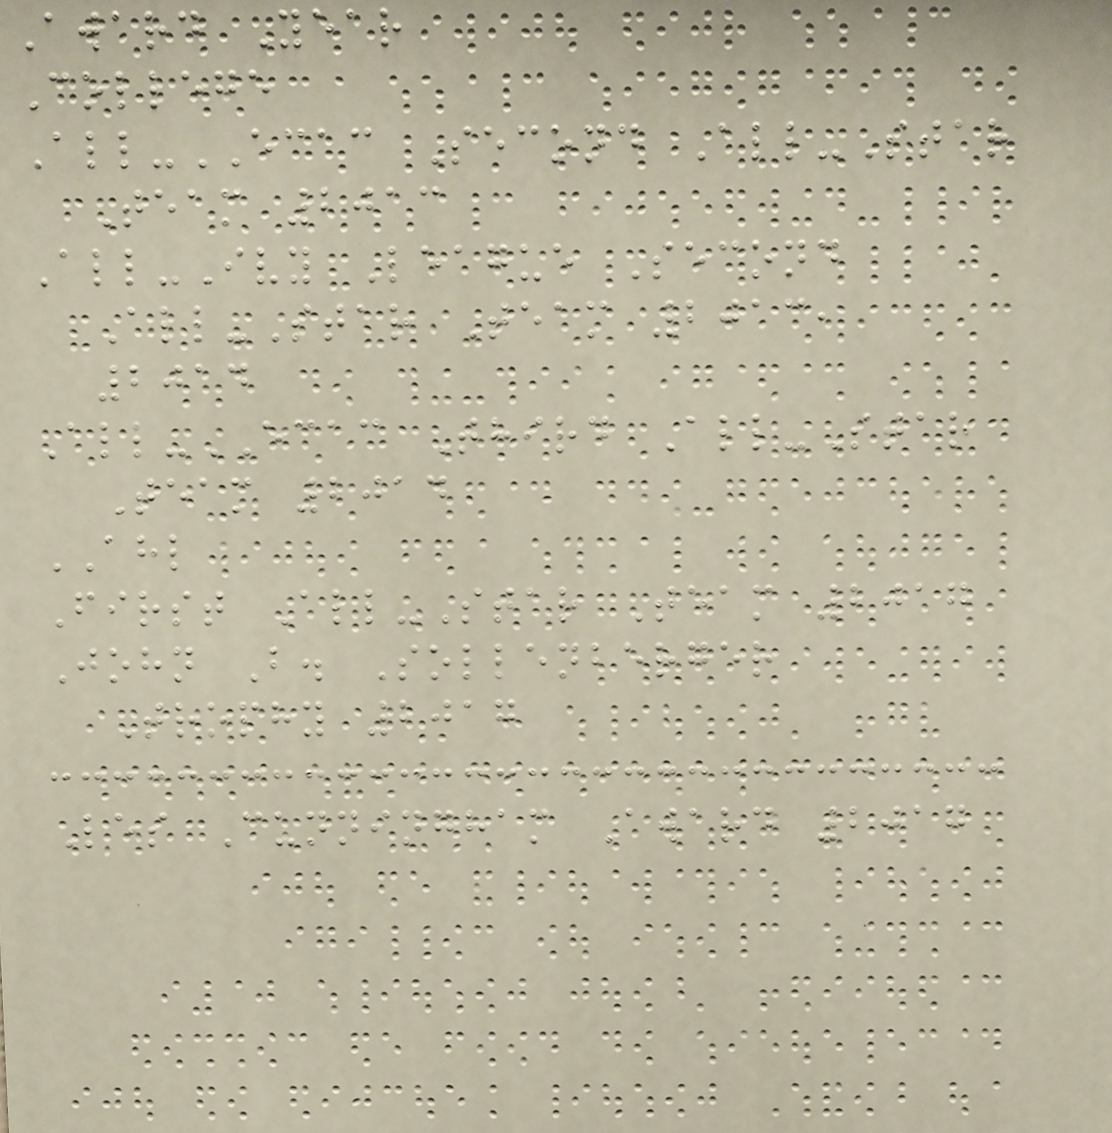Award Year
College
All-ECAC Second All-Star
Team 2013
All-Ivy League Second
All-Star Team 2013,
2014
All-ECAC Third All-Star
Team 2014
AHL
First All-Star Team 2017
John B. Sollenberger
Trophy 2017
Les Cunningham Award 2017
